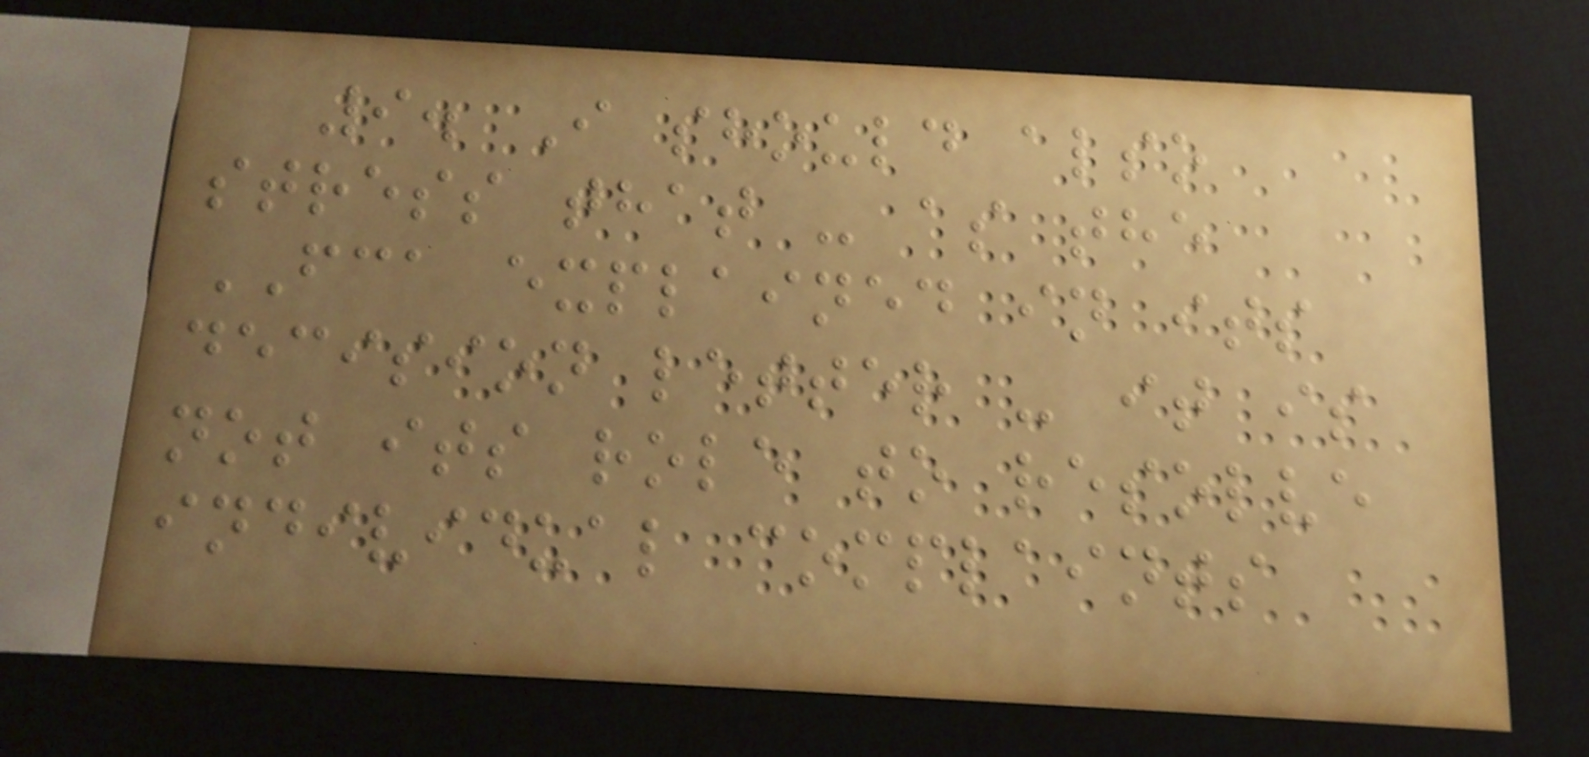9. I should also
stress that - as the
FCA explained in its
decision letter - it is
not its role to resolve
individual complaints
